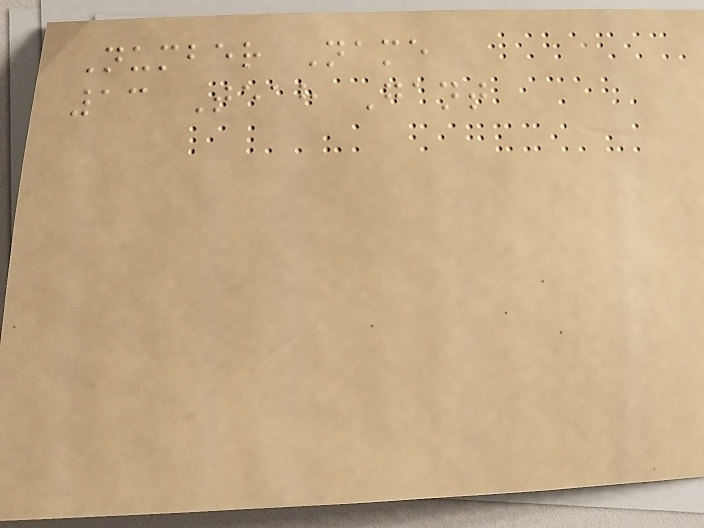Number Name
13 Teah Gant
